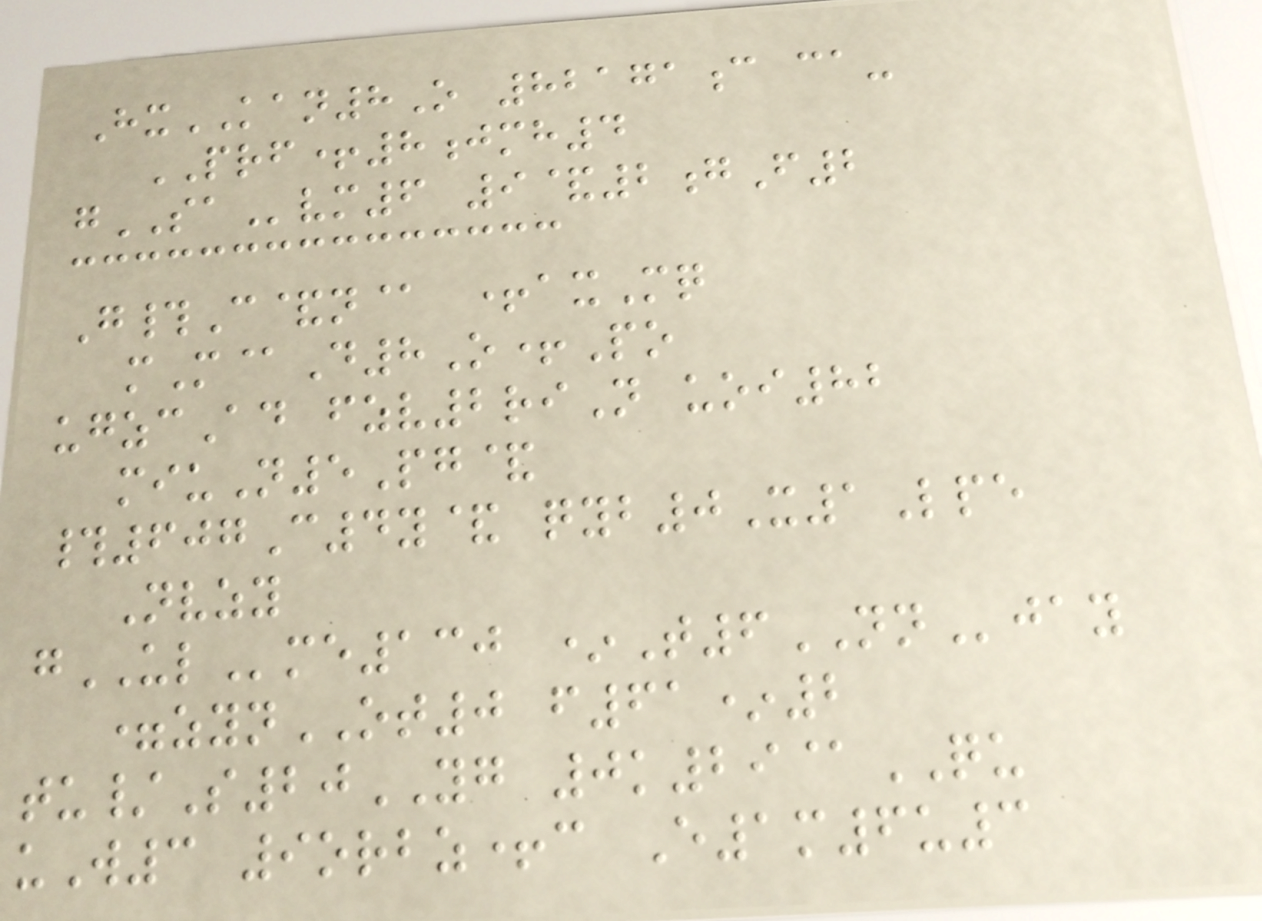HxKAN8O 82171c ca-
PRF+8jmh4
gSAvm6 9&2gF2
G#C&n@ +axMq
mM@D8O+Po
ugzcAd fzv2riN uoi82
miuN5Pg&
#607C4y& qyb0X1Lpe
Nvzy
gULme130 *T6NNjay
=zynOT0 f61*2
tu/S20YG 0k29@QU
uW3 9orbz+c E1m6u3
